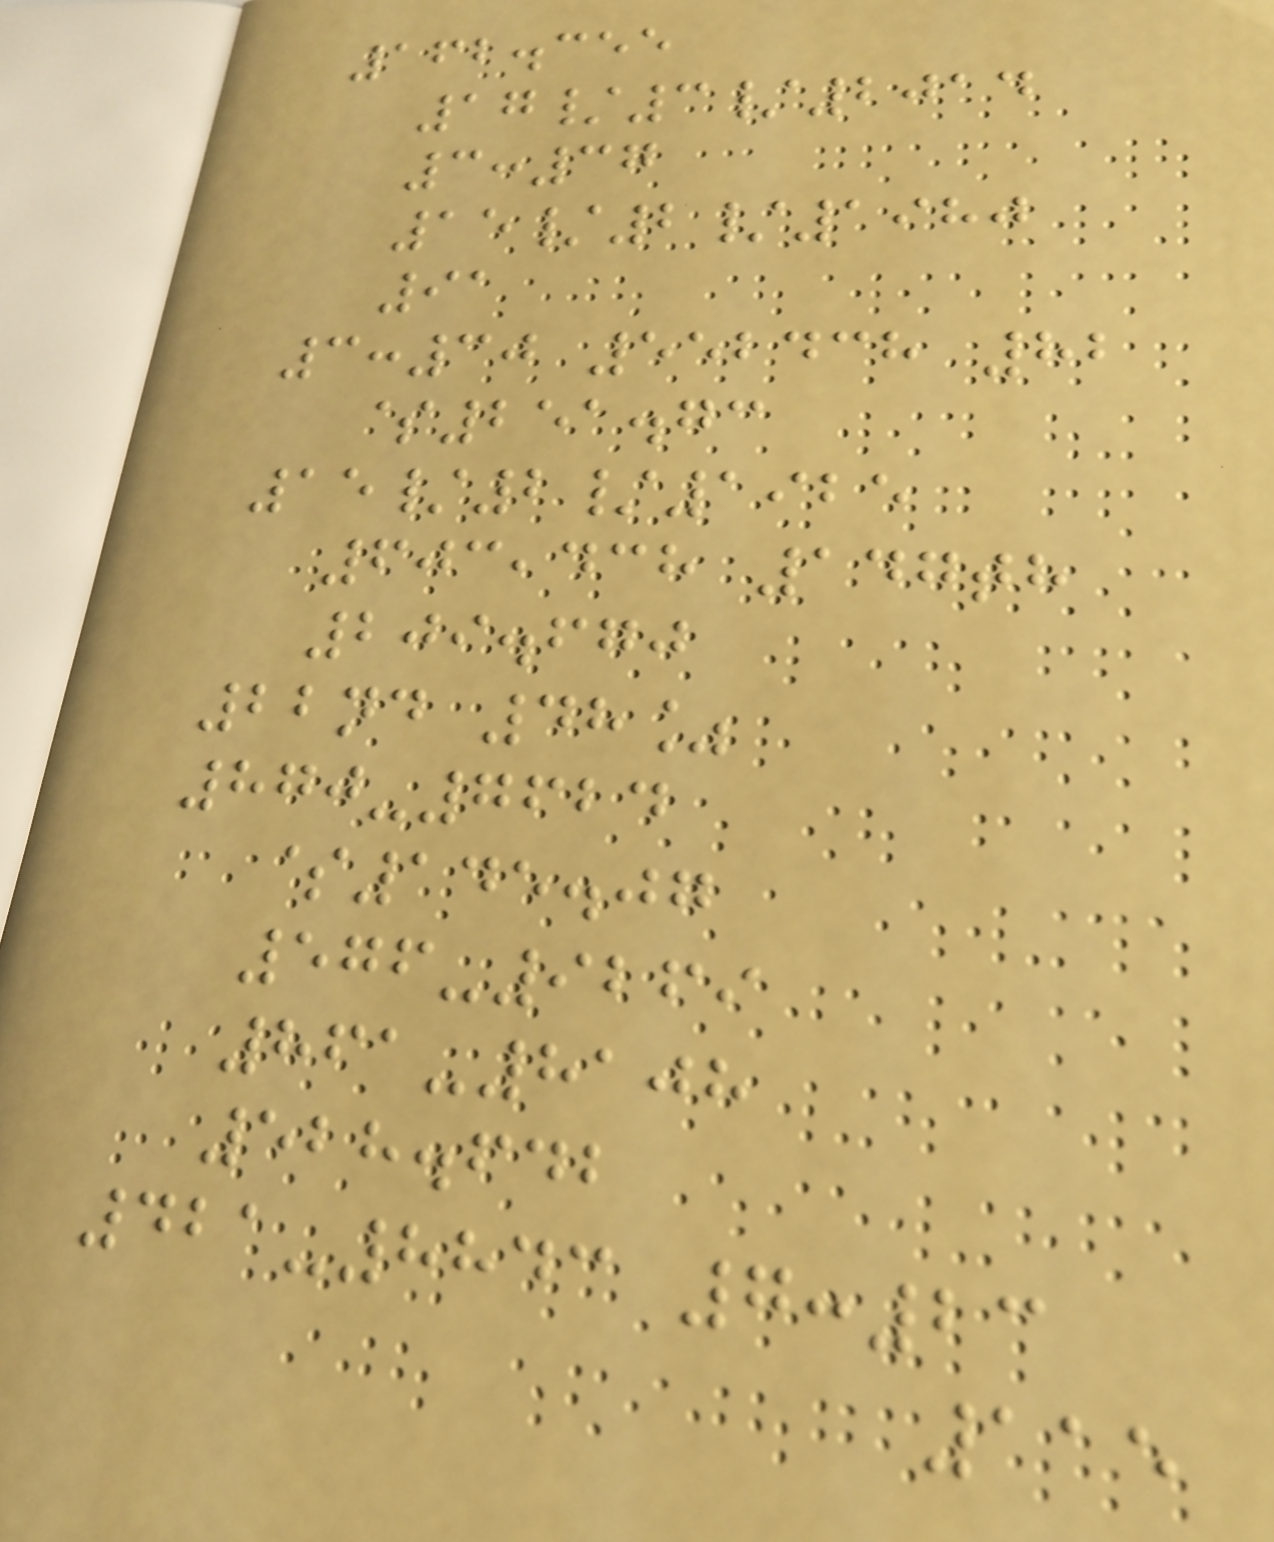162.355
17/3/2014
3:37
15/2/1980
91
3:30 552438 82
$251.73
15/2/1925
603,438 147th
209.670
22nd 48%
870-7624
$145.07
576-9269
861-8108
528.642
421-8843 7:23
115
